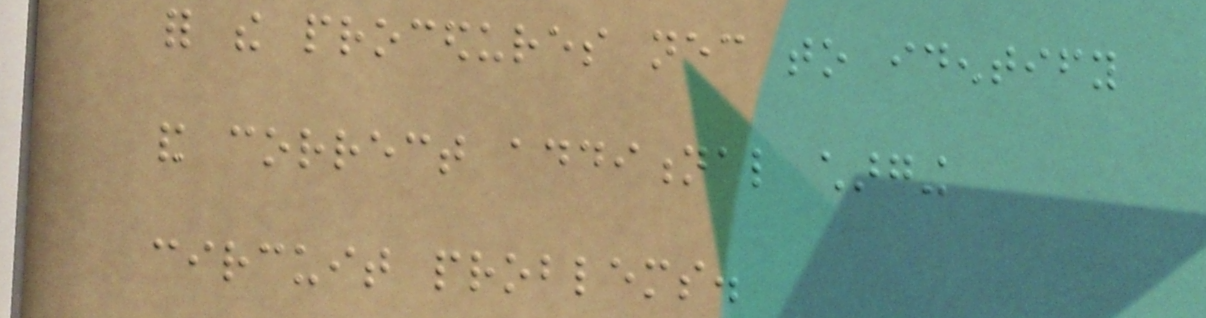for the procedures necessary to identify
and correct additional charging
circuit problems.
